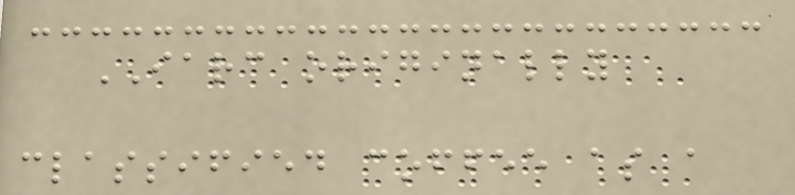IARC originally
classified coffee as a
